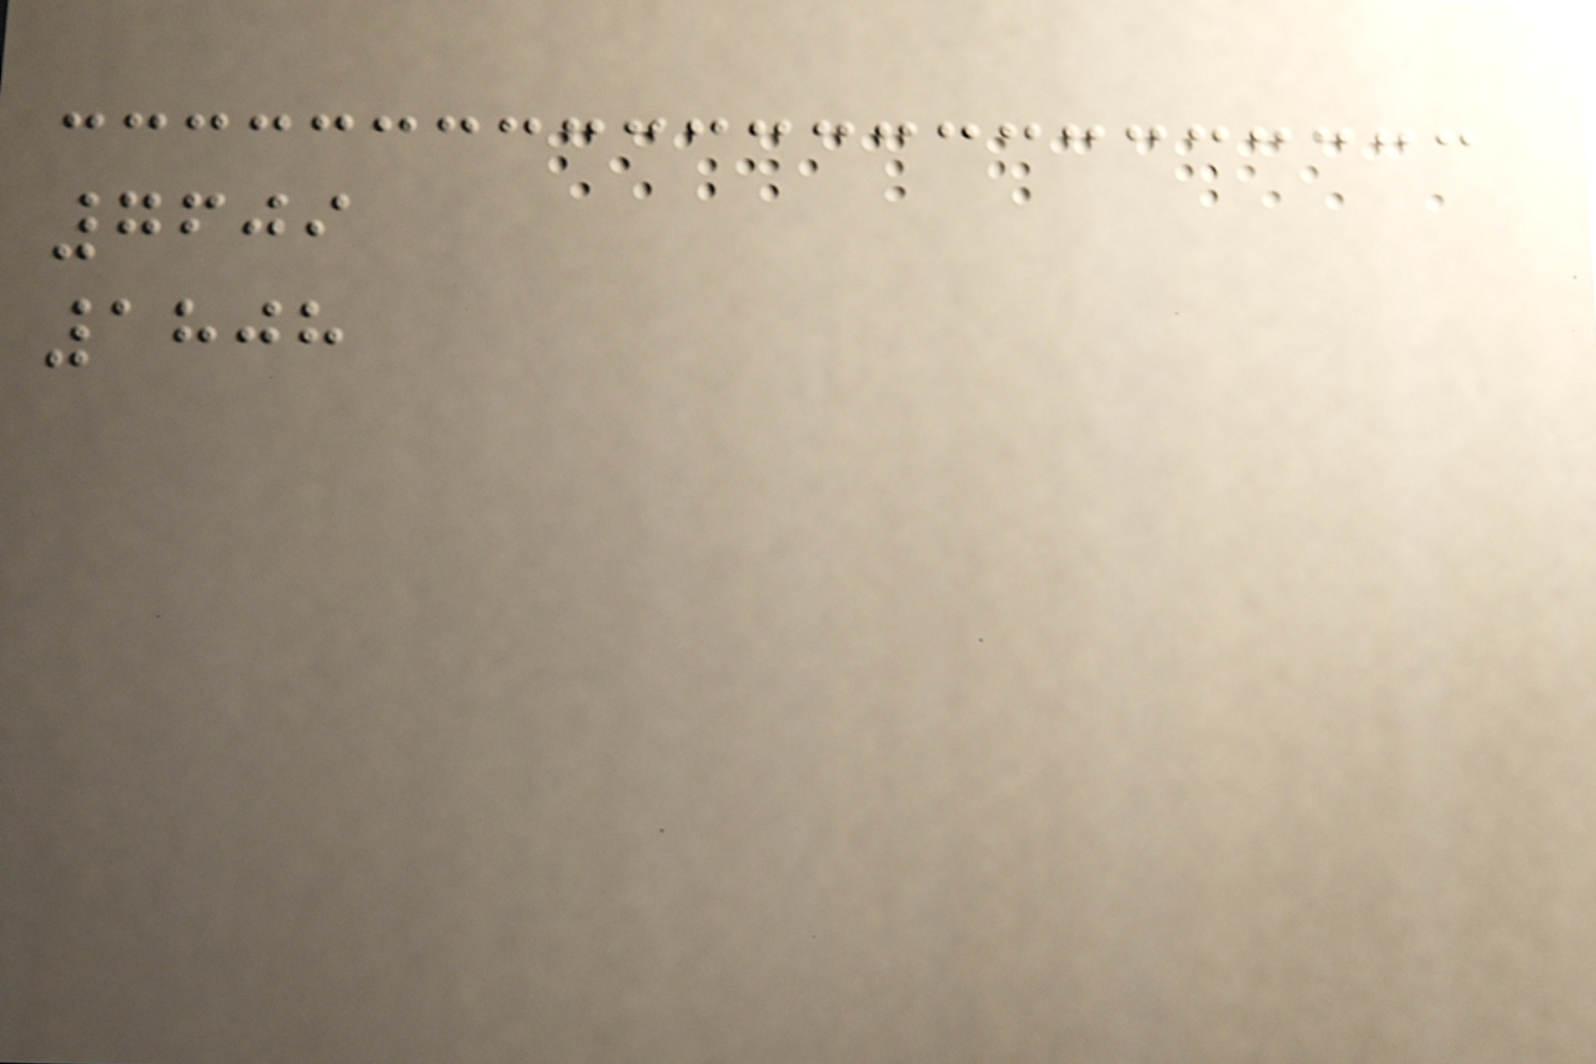7609
1808
